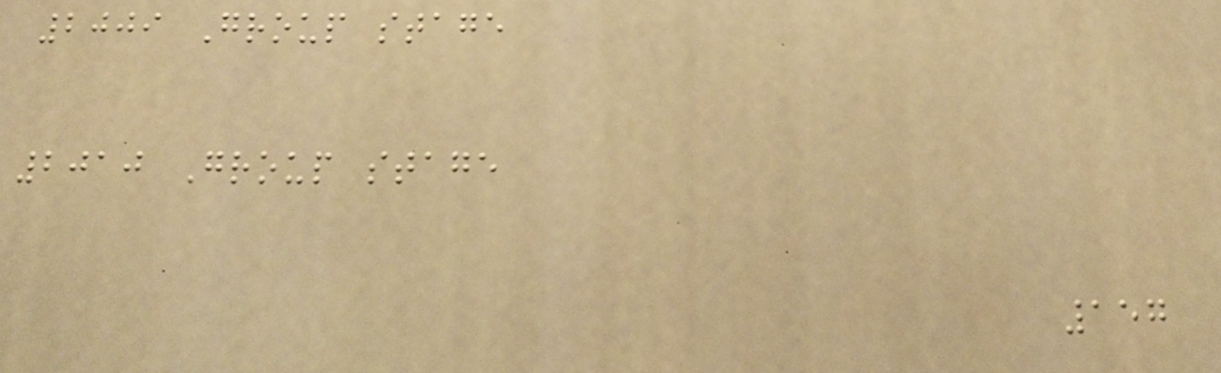2009 Group stage
2010 Group stage
157
